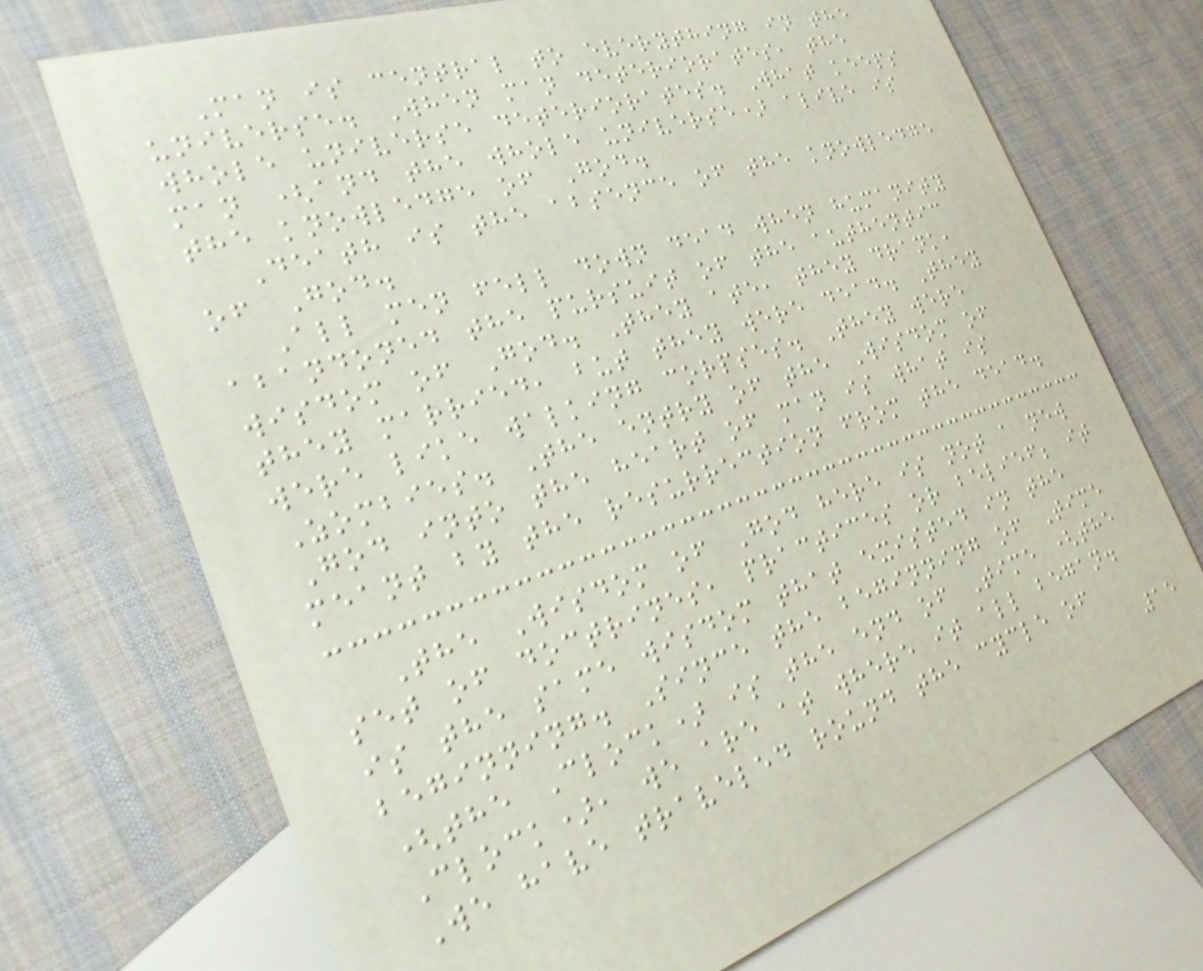Man is central to everything in the
universe. When man deteriorates, the
whole universe deteriorates. What keeps
man (and the whole universe) alive is
the knowledge of God.
Death is the absence of the knowledge
of God.
All men fell down dead when humanity
abandoned the pursuit of the authentic
wisdom of God. They ate, they drank,
they married, but they were dead. They
were like walking corpses. They were
Zombies. The entry of the Wisdom of
God into the heart of man is what is
meant by the resurrection from the dead.
The Wisdom of God here is not a new
set of doctrines, practices or belief; it
is the same wisdom that existed in the
beginning. Since the beginning of Time
(the Clock) is the end of Time (the
Clock), we are at where it all began.
We have traveled round the cycle of
15
